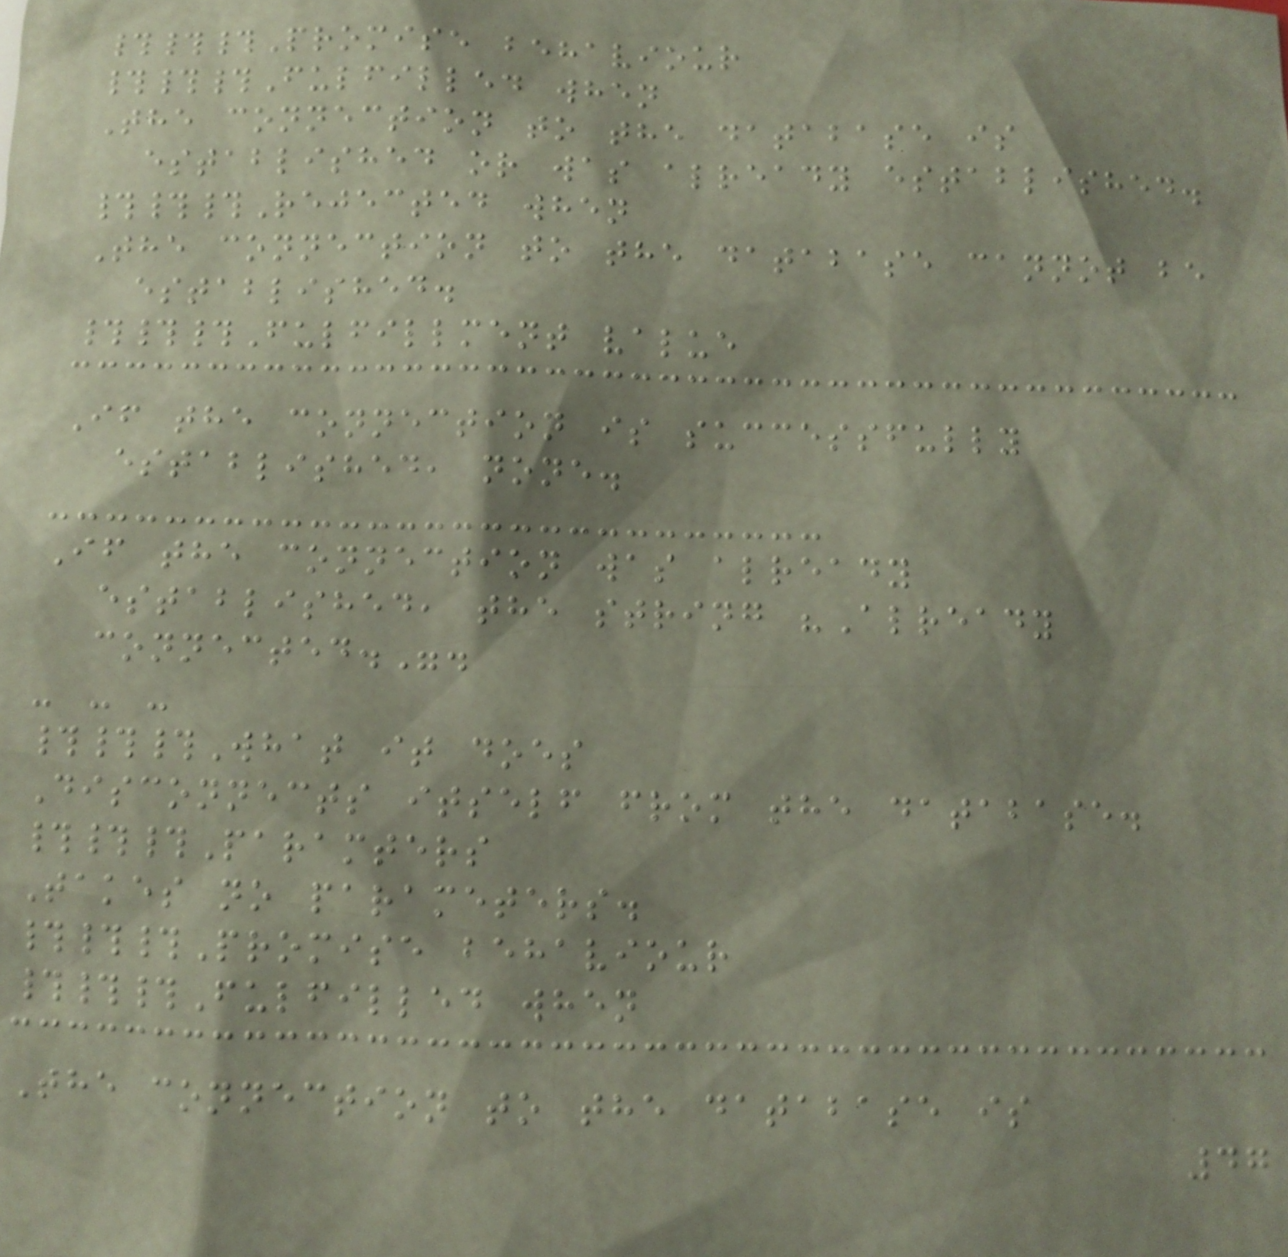###Promise behaviour
###Fulfilled when
The connection to the database is
established or was already established.
###Rejected when
The connection to the database cannot be
established.
###Fulfillment value
If the connection is successfully
established, none.
If the connection was already
established, the string "Already
connected.".
- - -
###What it does
Disconnects itself from the database.
###Paramters
Takes no parameters.
###Promise behaviour
###Fulfilled when
The connection to the database is
47
